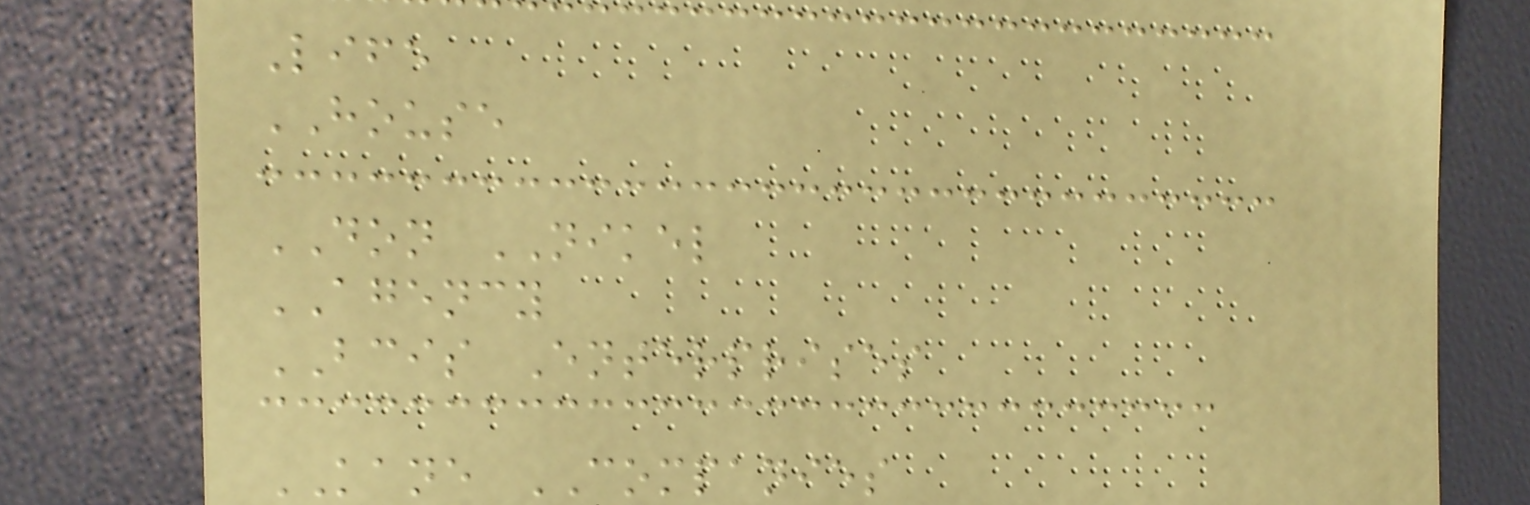Life
HOUSE
DON NIKEL
AGENCY
BCIS Enterprises
KANE COMPANIES
